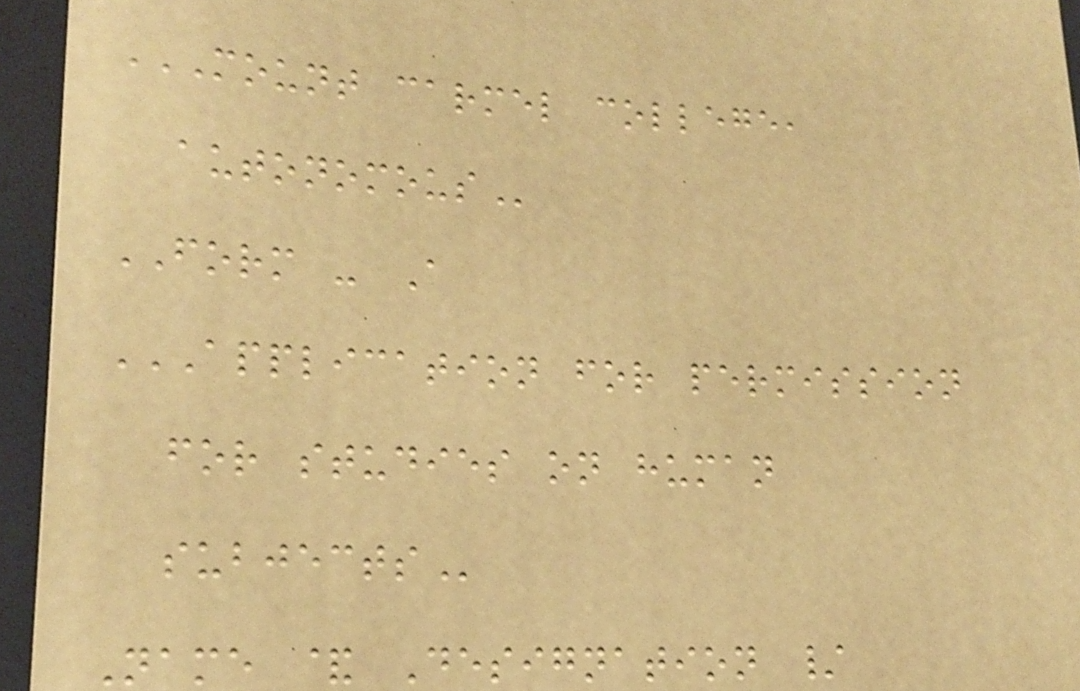MOUNT CARMEL COLLEGE,
AUTONOMOUS
FORM - A
APPLICATION FOR PERMISSION
FOR STUDIES ON HUMAN
SUBJECTS
Name & Designation /
